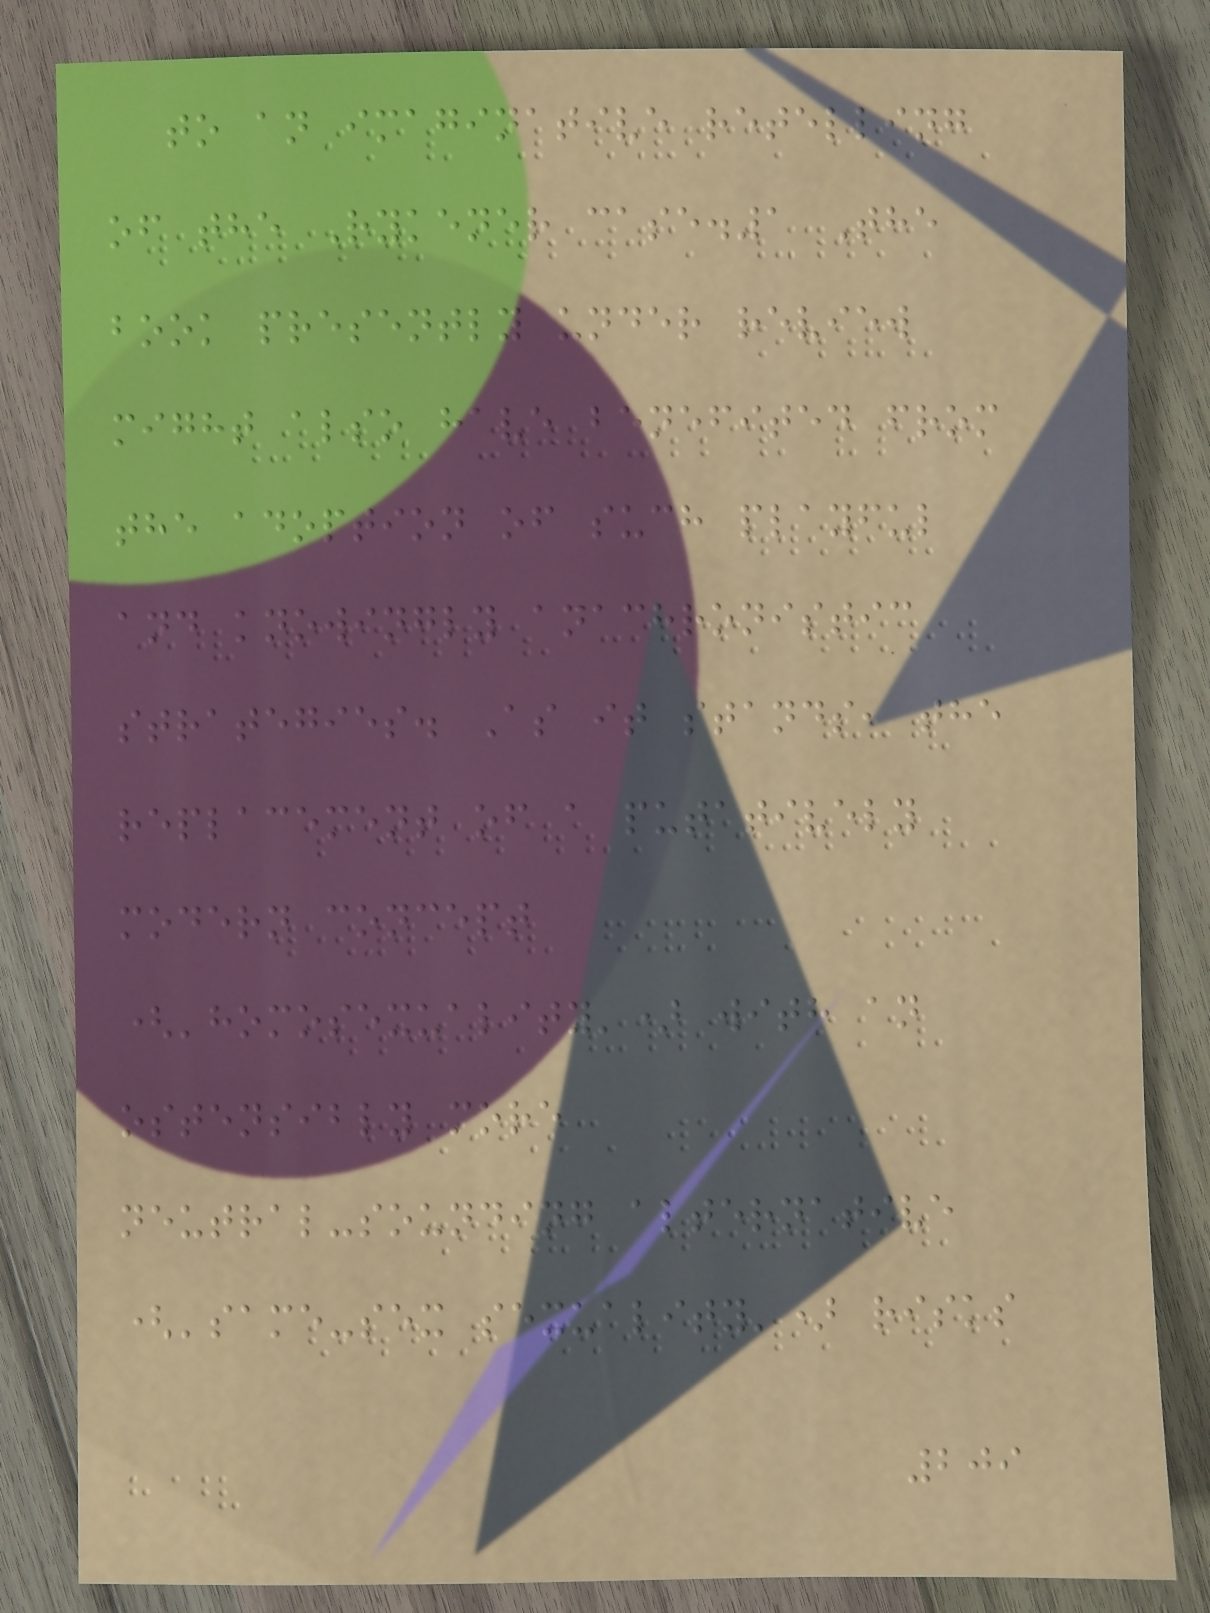to an imaginative retelling
of the Rykener case.1 The
book presently under review
might also have benefited from
the adoption of such playful
and knowingly anachronistic
strategies. As it stands, the
replacement of a putatively
modern concept
('homosexuality') with an
ostensibly more
neutral-sounding alternative
('same-sex sexuality') risks
209
